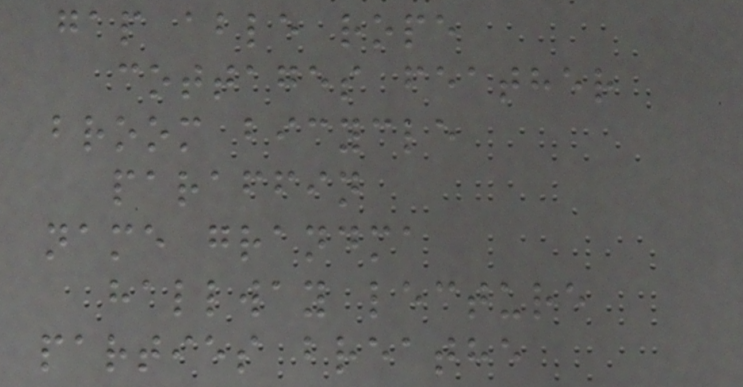gap able rope
cottages feather
broom bicycle
paraffin
name grandma
hallway lecture
parties breathe
